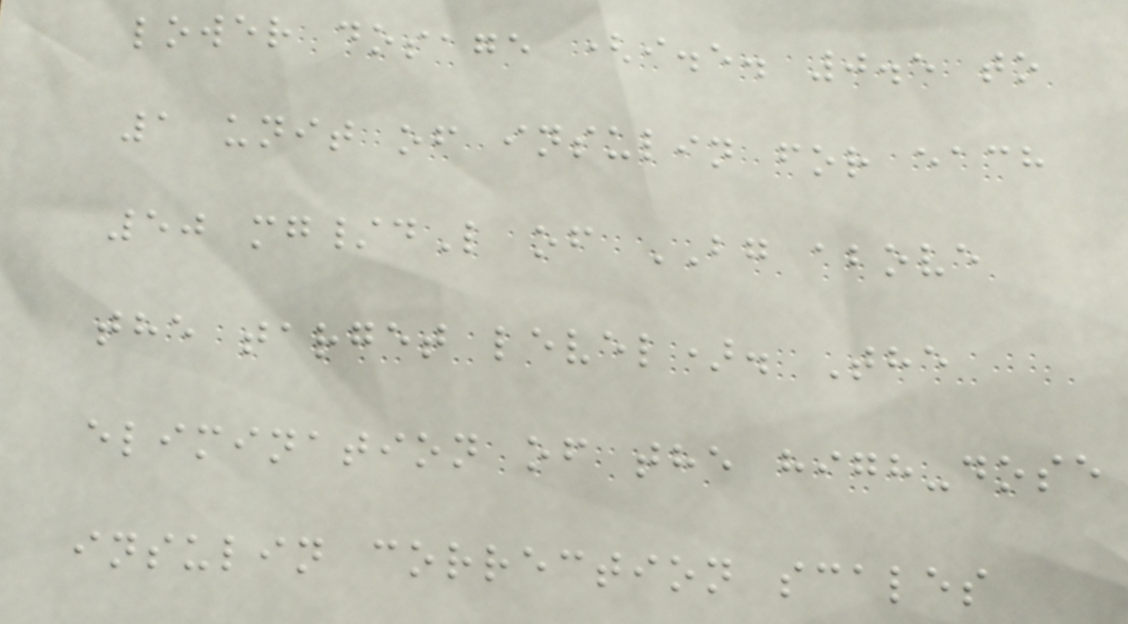lower dosage (i.e. 0.5 to
1 unit of insulin for each
50 mg/dL of BG above
the target level). The
elimination of the high-dose
insulin correction scales
